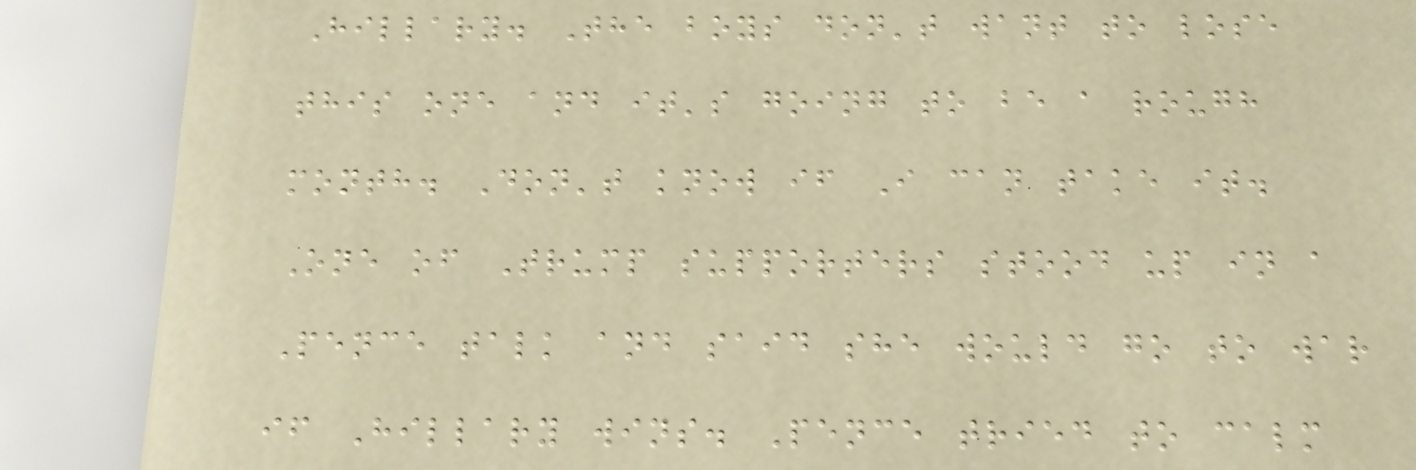Hillary. The boys don't want to lose
this one and it's going to be a rough
month. Don't know if I can take it.
One of Trump supporters stood up in a
Pence talk and said she would go to war
if Hillary wins. Pence tried to calm
